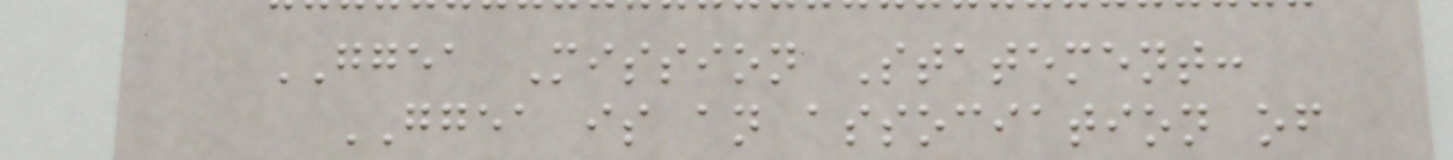GGEA Mission Statement:
GGEA is an association of
